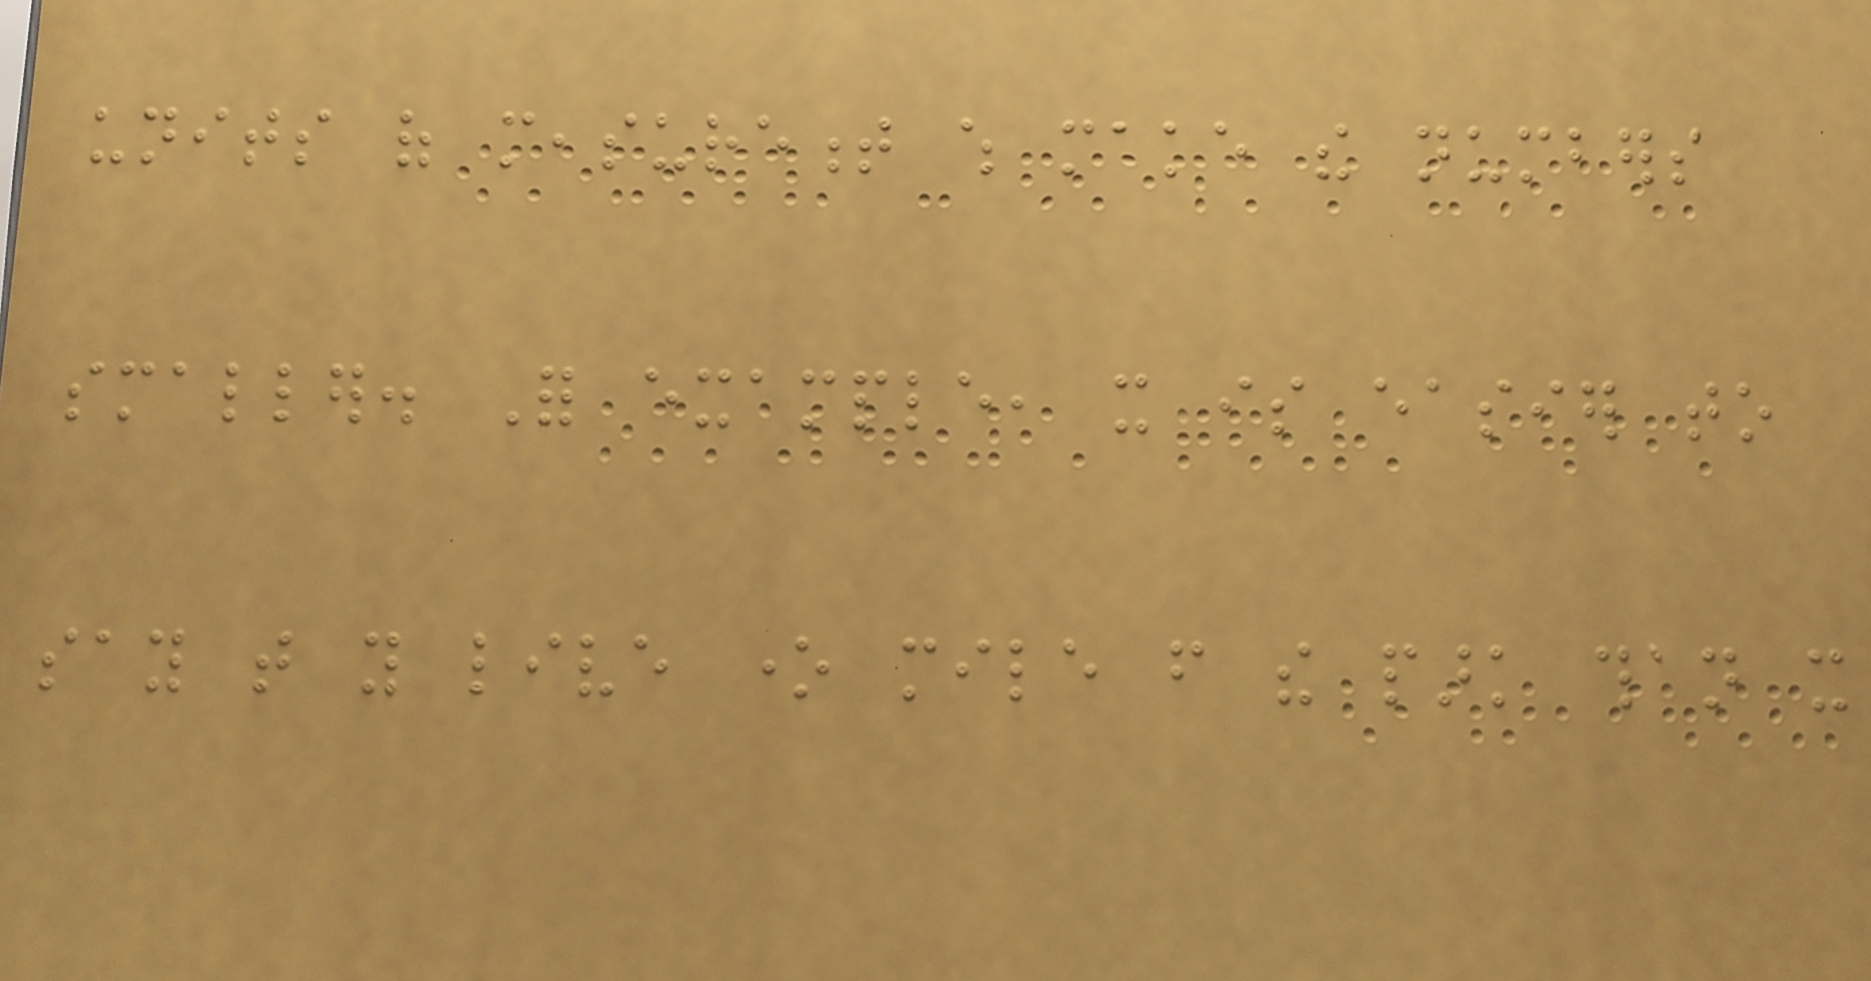units of measurement which make the numbers
smaller. For example, it is easier to
say that you live one mile from the park than it
